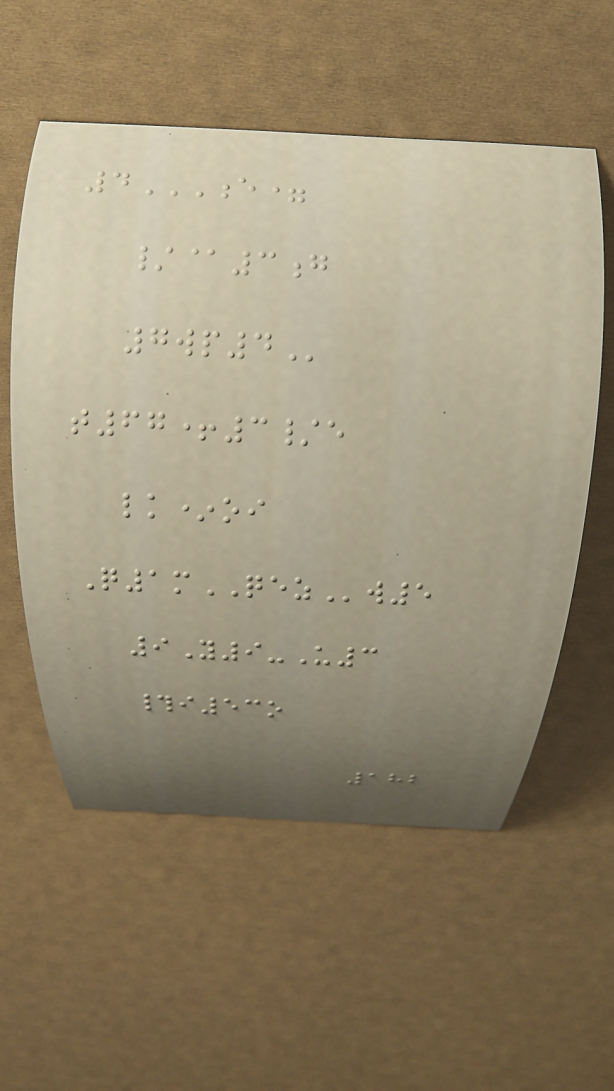4E=
/@3G
7WP4
t67+3/e
lk*oi
Q1mQEZw5
9Y9-U3
#i53o
182
